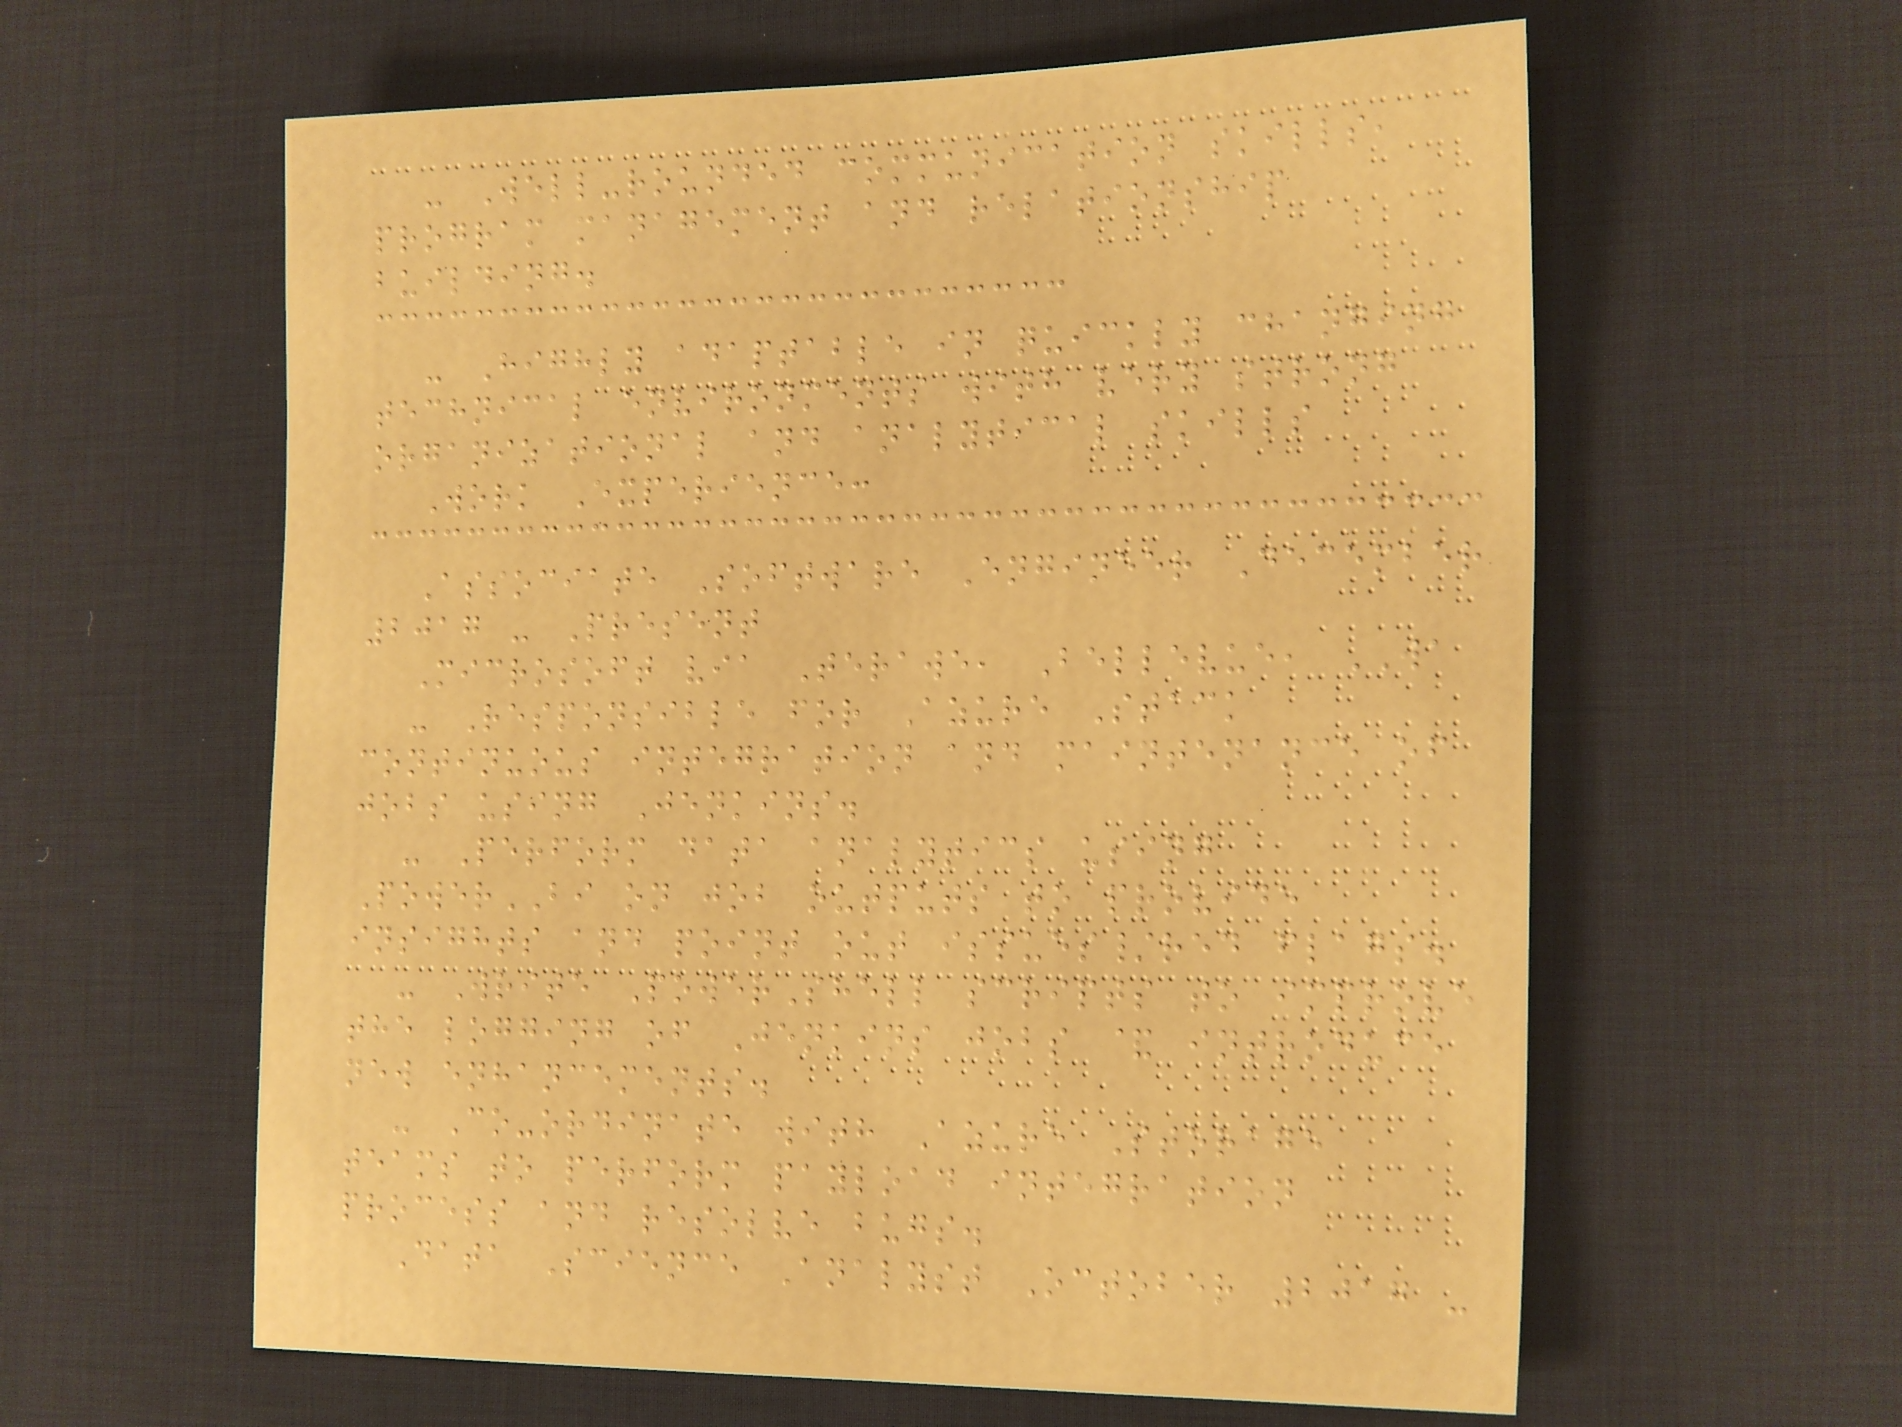- Well-rounded communication skills,
program management and relationship
building.
- Highly adaptable in quickly changing
technical environments with very strong
organizational and analytical skills
Work Experience:
Associate Software Engineer December
2017 - Present
Microsoft via Terawe, Bellevue, WA
- Responsible for Azure Stack
continuous integration and maintenance of
jobs using Jenkins.
- Perform data analytics using
PowerBI on job outputs to provide
insights and point out issues/red flags.
- Write PowerShell scripts to improve
the logging of Jenkins jobs & introduce
new enhancements.
- Co-ordinate with Azure Storage
teams to perform payload integration
process and resolve bugs.
Data Science Analyst October 2017 -
